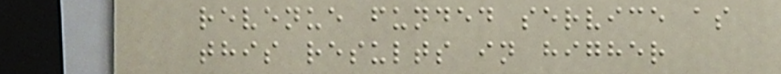revenue funded service as
this results in higher
